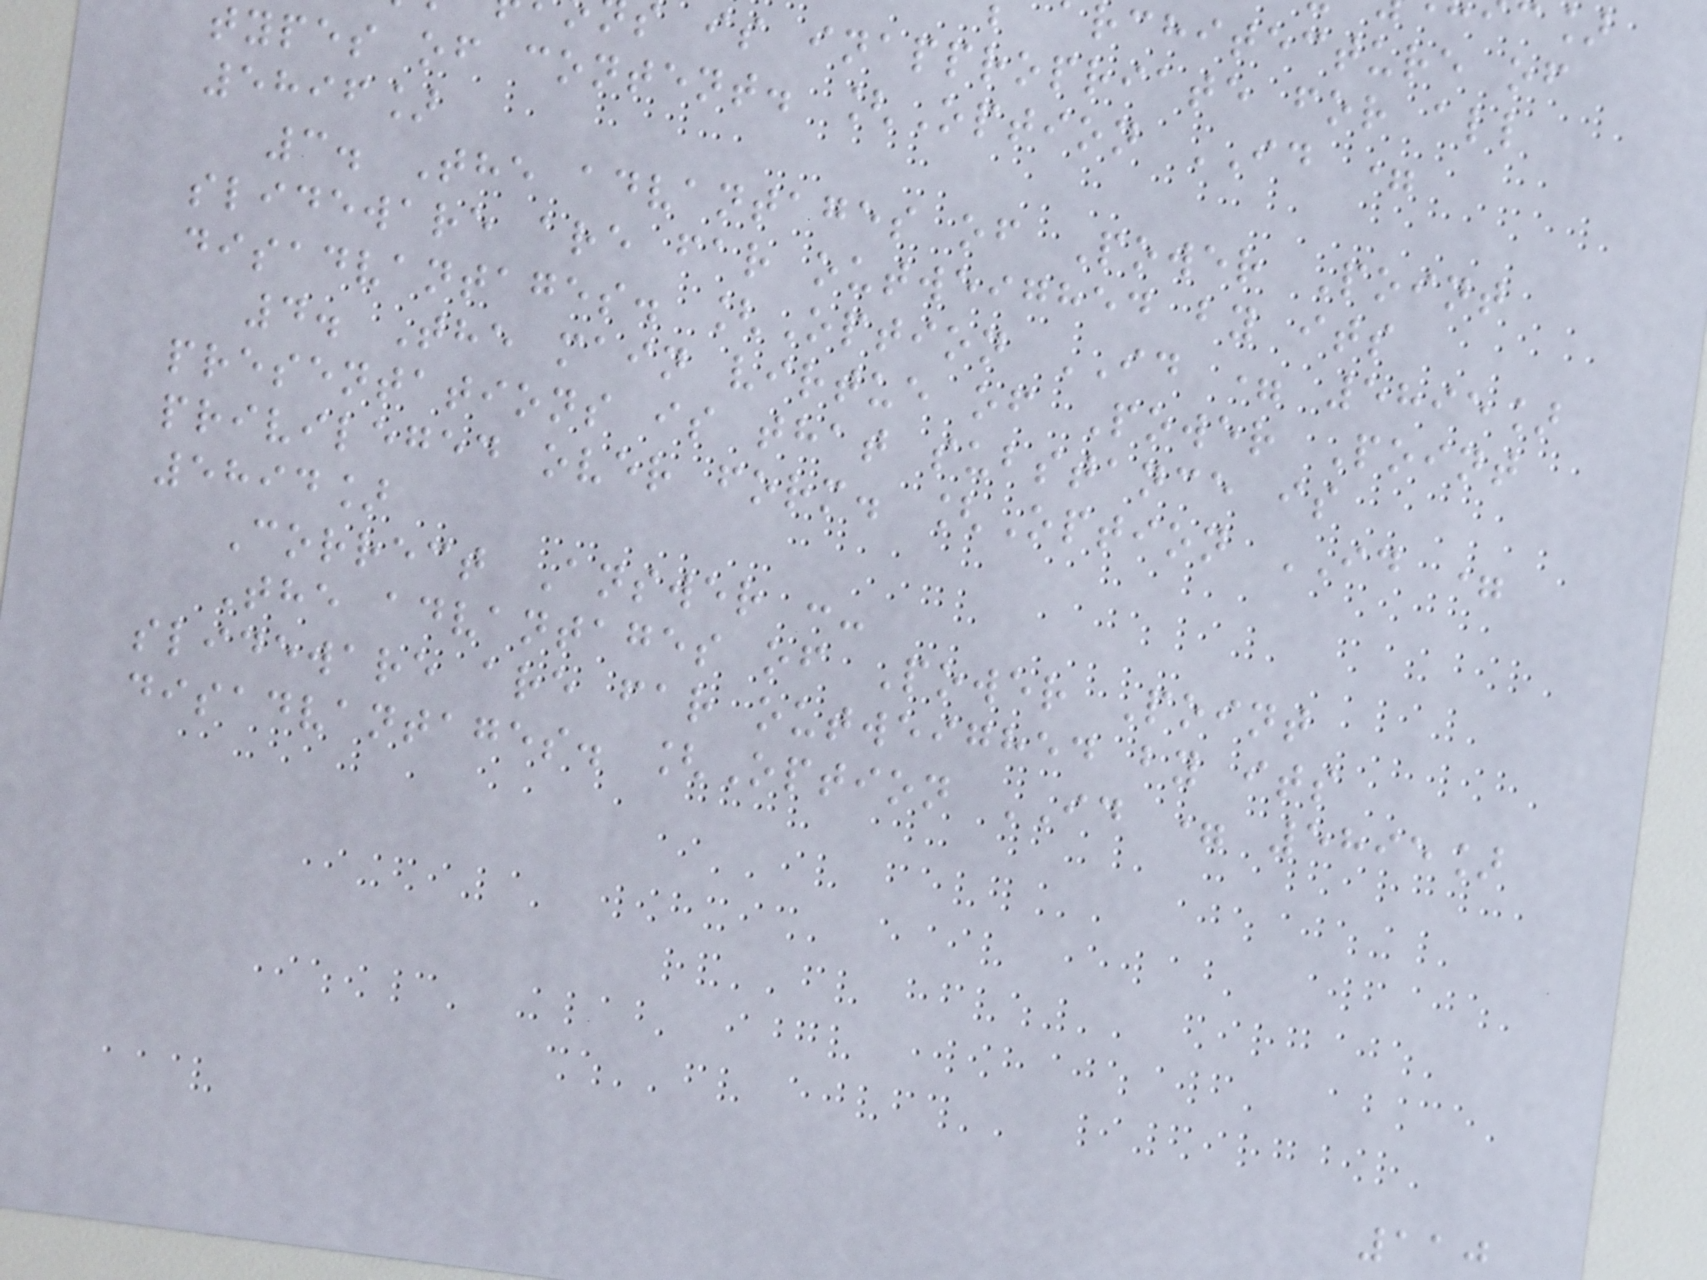rchitecture of
s is inappropriate for all
types of content. [Option ID =
5896]
3. The advantages of Power Point
slideware are far outweighed by its
disadvantages. [Option ID = 5895]
4. The main virtue of Power Point
presentations is that substance is
privileged over form. [Option ID =
5894]
Correct Answer :-
The advantages of Power Point
slideware are far outweighed by its
disadvantages. [Option ID = 5895]
110
